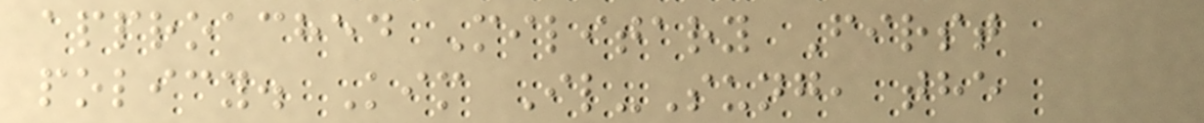approached Military First
policy. Kim Il-Sung, the
